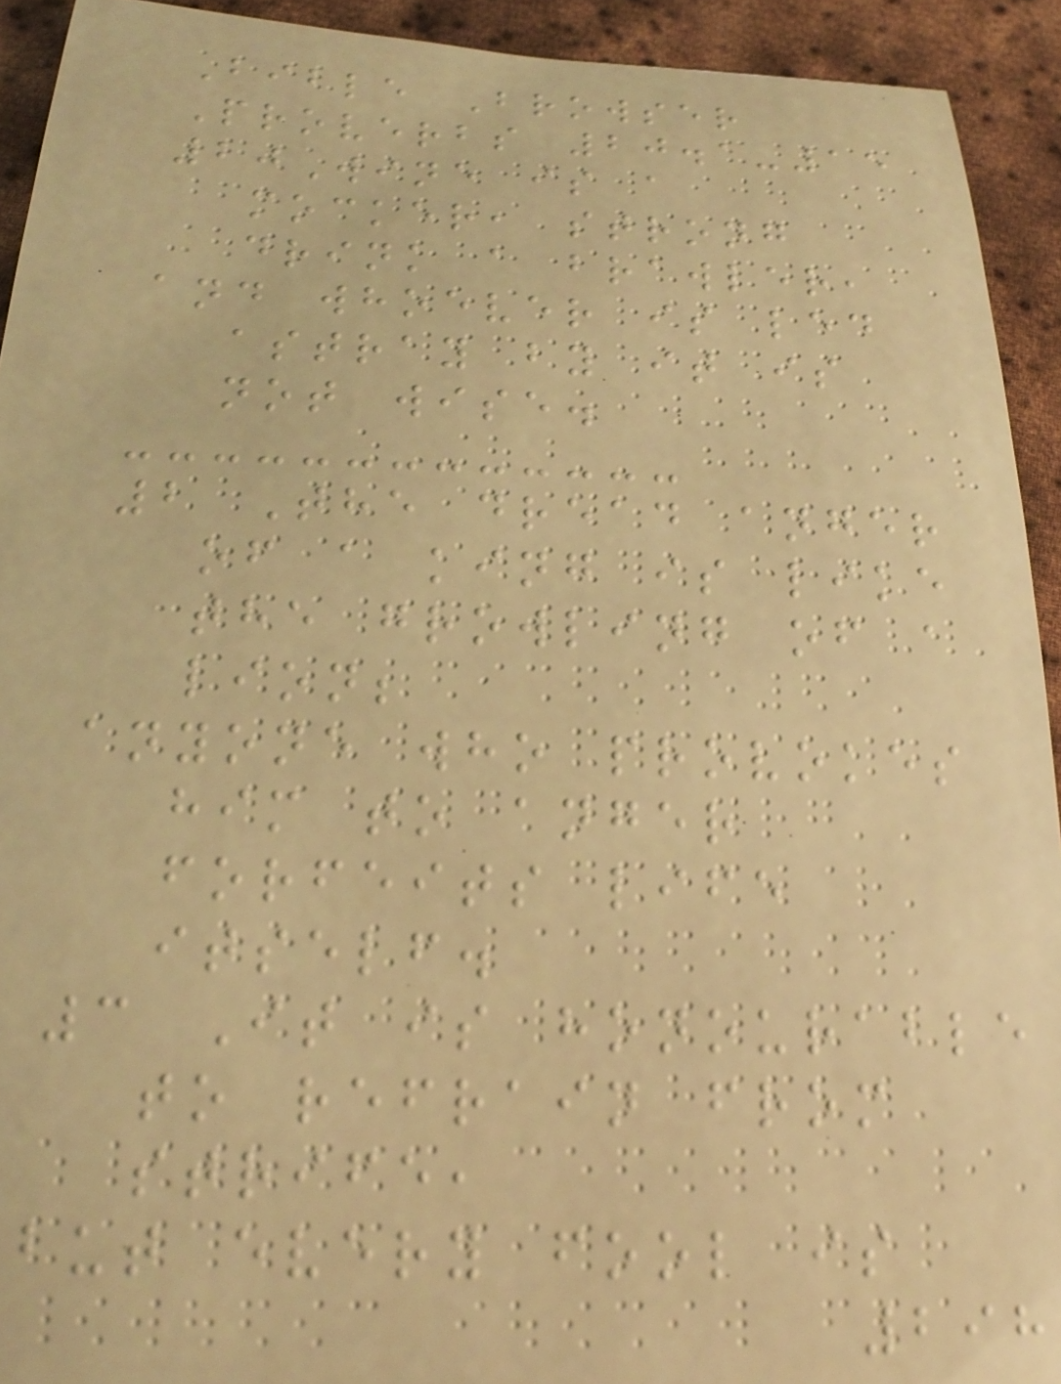Bible Browser
Proverbs 20.1-15
20Wine is a
mocker, strong
drink a brawler,
and whoever is led
astray by it is
not wise.
2 The dread anger
of a king is like
the growling of a
lion;
anyone who provokes
him to anger
forfeits life
itself.
3 It is honourable
to refrain from
strife,
but every fool is
298
